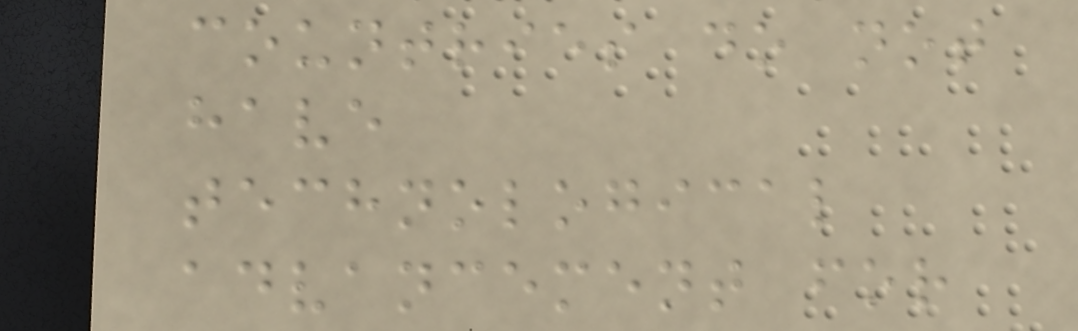countries do not
have
technological
advancement for
